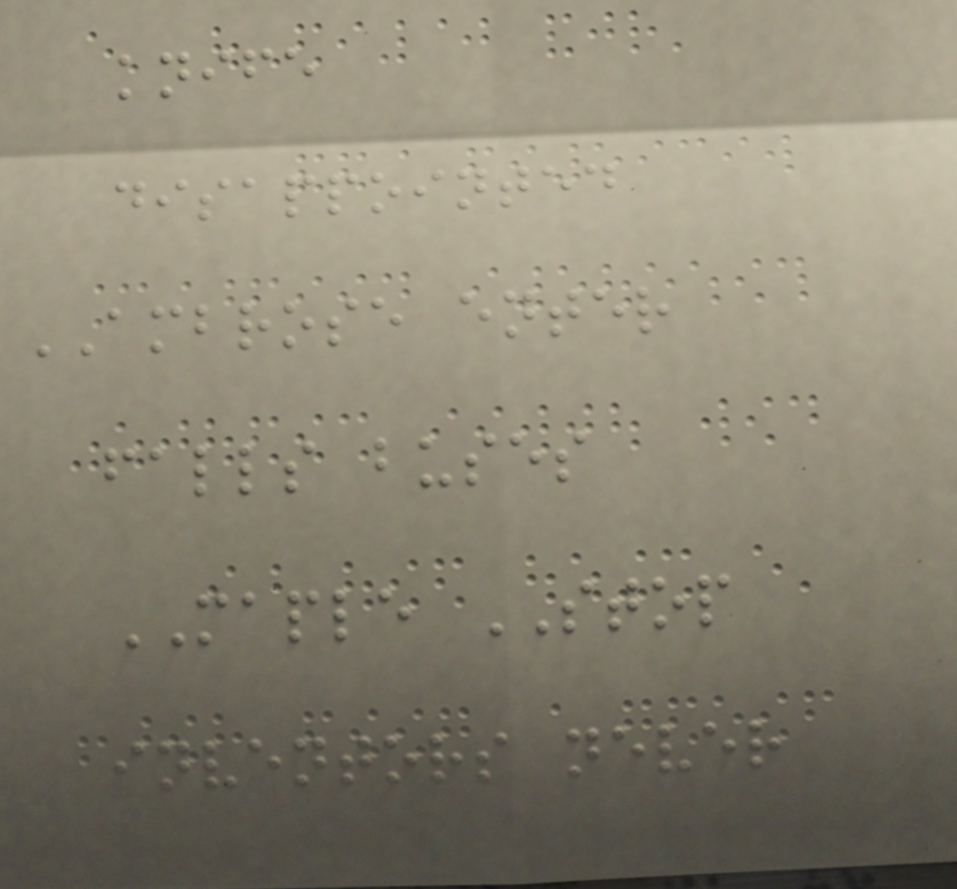knife
disappointed
AMBROSE enter
falls buses
MAPLE STOP
inventors never
